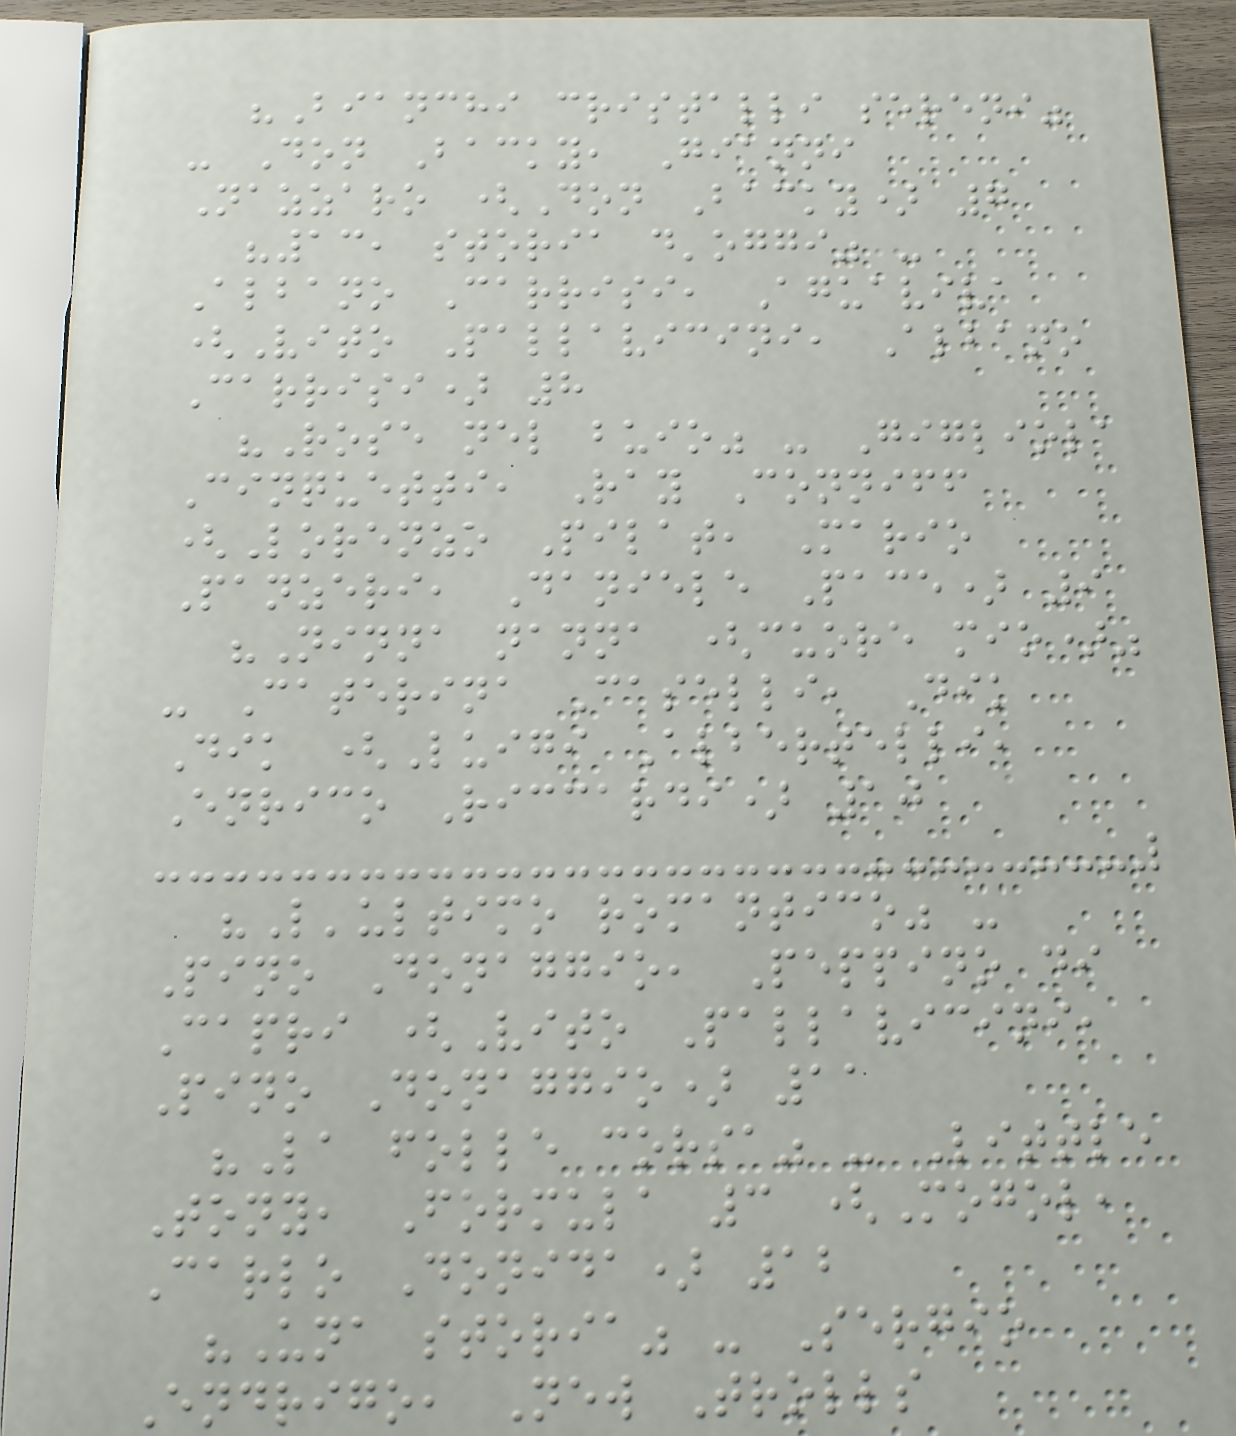"Bianchi cristalli sereni"
- Don Backy, Gianni
Nazzaro (Don Backy) 7
"13, storia d'oggi" -
Albano Carrisi, Aguaviva
(Vito Pallavicini, Albano
Carrisi) 8
"Rose nel buio" - Gigliola
Cinquetti, Ray Conniff
(Lorenzo Pilat, Mario
Panzeri, Daniele Pace) 9
"Ninna nanna (cuore mio)"
- Caterina Caselli, Dik
Dik (Luigi Albertelli,
Enrico Riccardi) 10
"L'ultimo romantico" -
Pino Donaggio, Peppino di
Capri (Vito Pallavicini,
Pino Donaggio) 11
"La folle corsa" - Little
Tony, Formula 3 (Mogol,
Carlo Donida) 12
"Una storia" - Sergio
Endrigo, New Trolls
